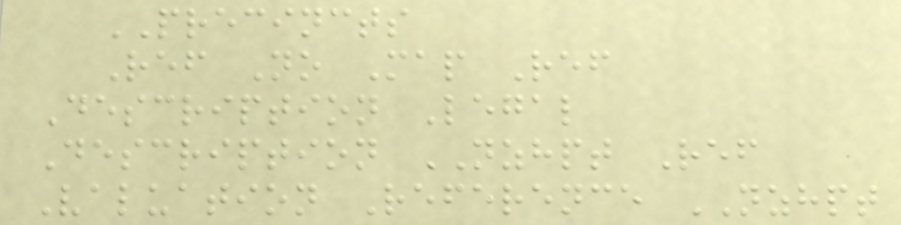PRECINCTS
Ref No Map Ref
Description Legal
Description NZHPT Ref
Valuation Reference NZHPT
